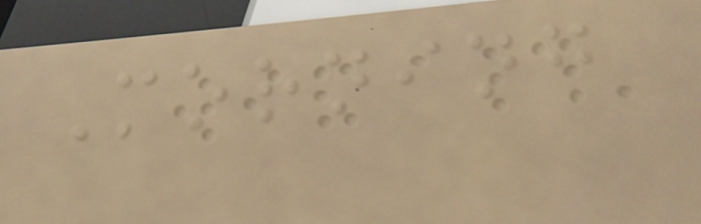Morning
